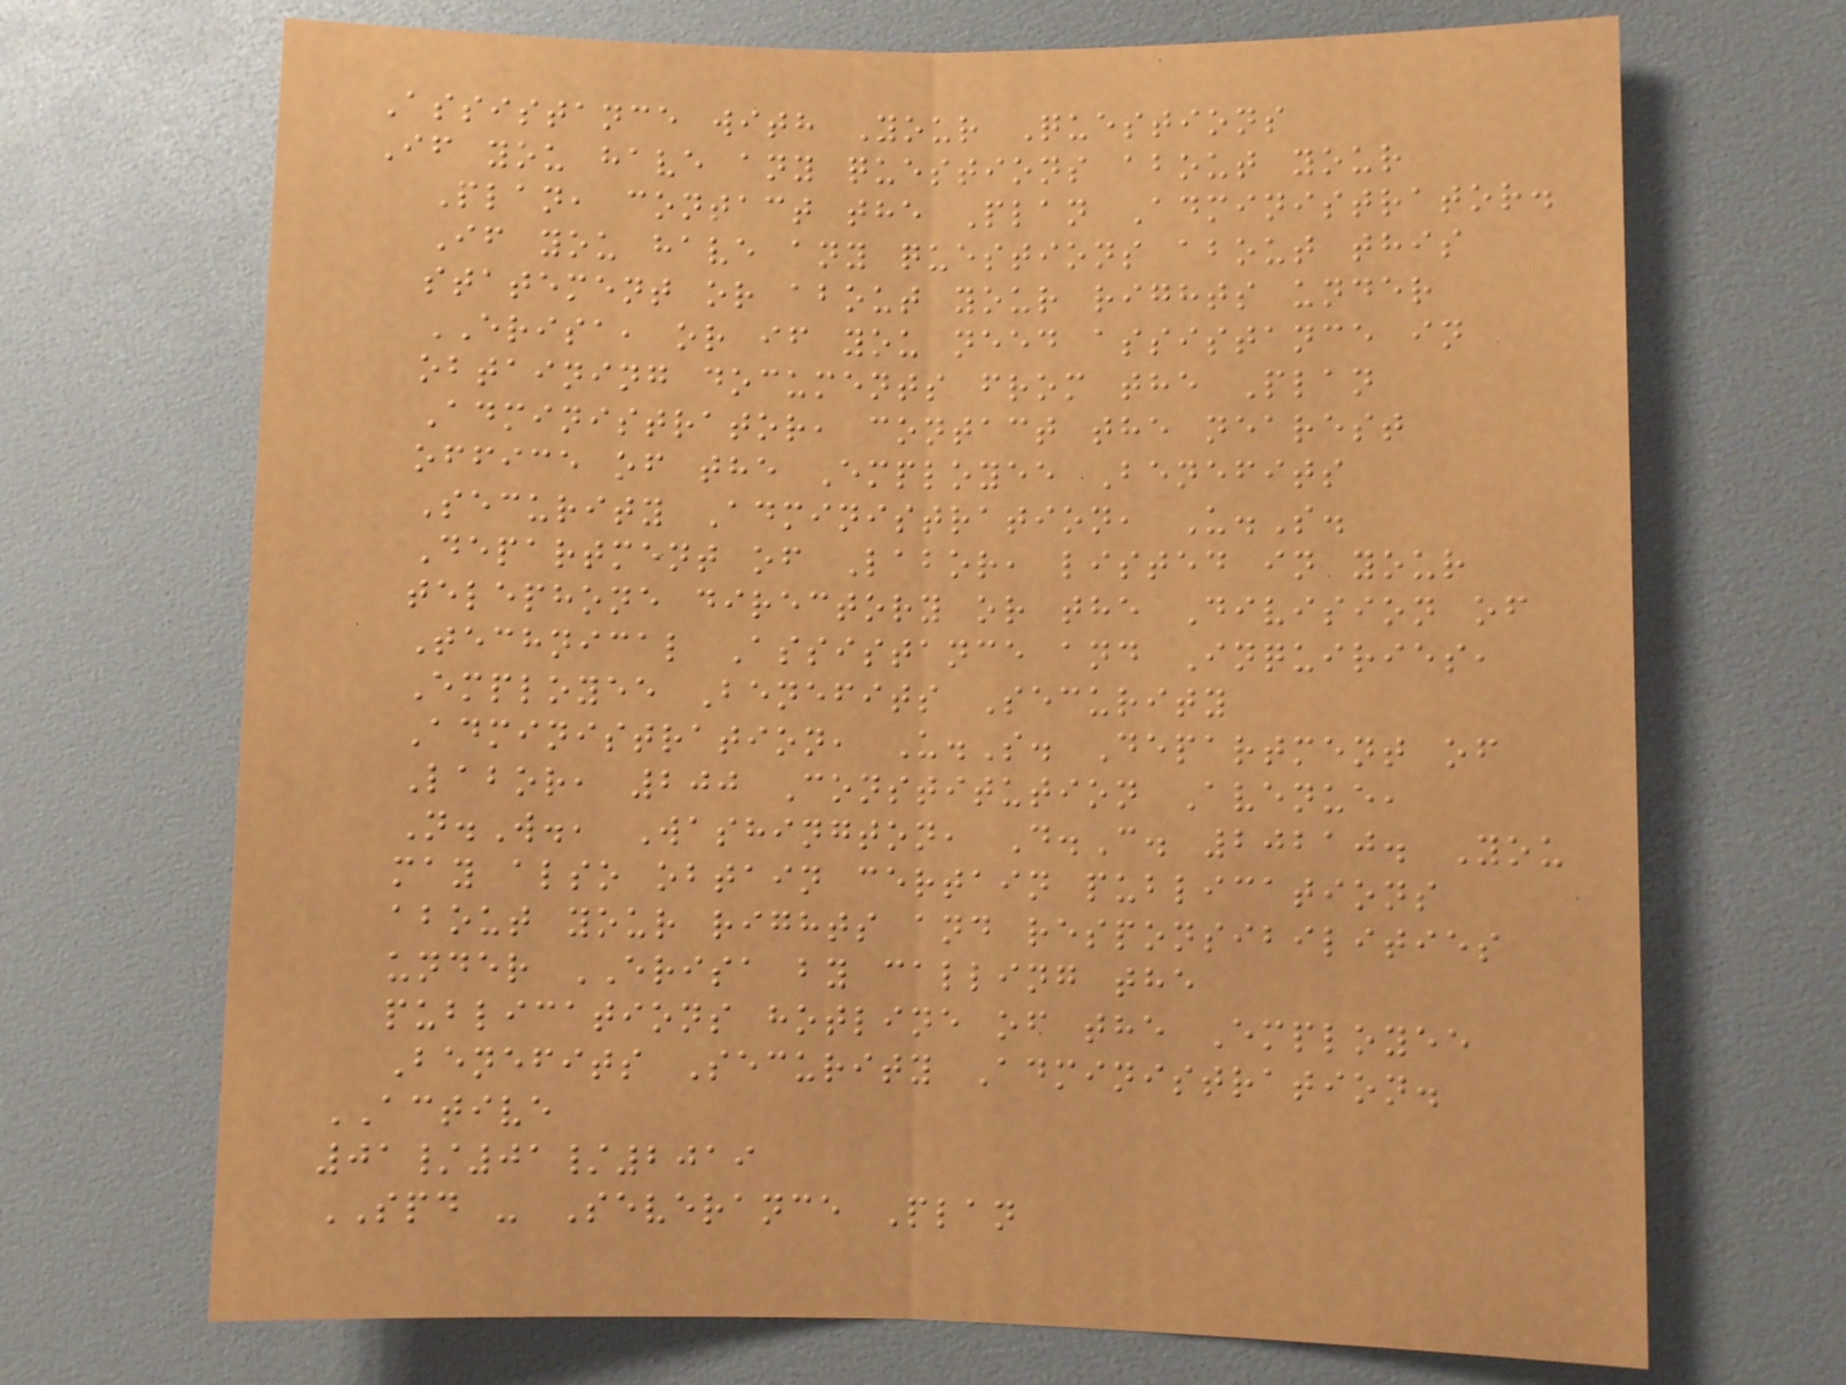Assistance with Your Questions
If you have any questions about your
Plan, contact the Plan Administrator.
If you have any questions about this
statement or about your rights under
ERISA, or if you need assistance in
obtaining documents from the Plan
Administrator, contact the nearest
office of the Employee Benefits
Security Administration, U.S.
Department of Labor, listed in your
telephone directory or the Division of
Technical Assistance and Inquiries,
Employee Benefits Security
Administration, U.S. Department of
Labor, 200 Constitution Avenue,
N.W., Washington, D.C. 20210. You
may also obtain certain publications
about your rights and responsibilities
under ERISA by calling the
publications hotline of the Employee
Benefits Security Administration.
ACTIVE
01/01/2019
SPD - Severance Plan
